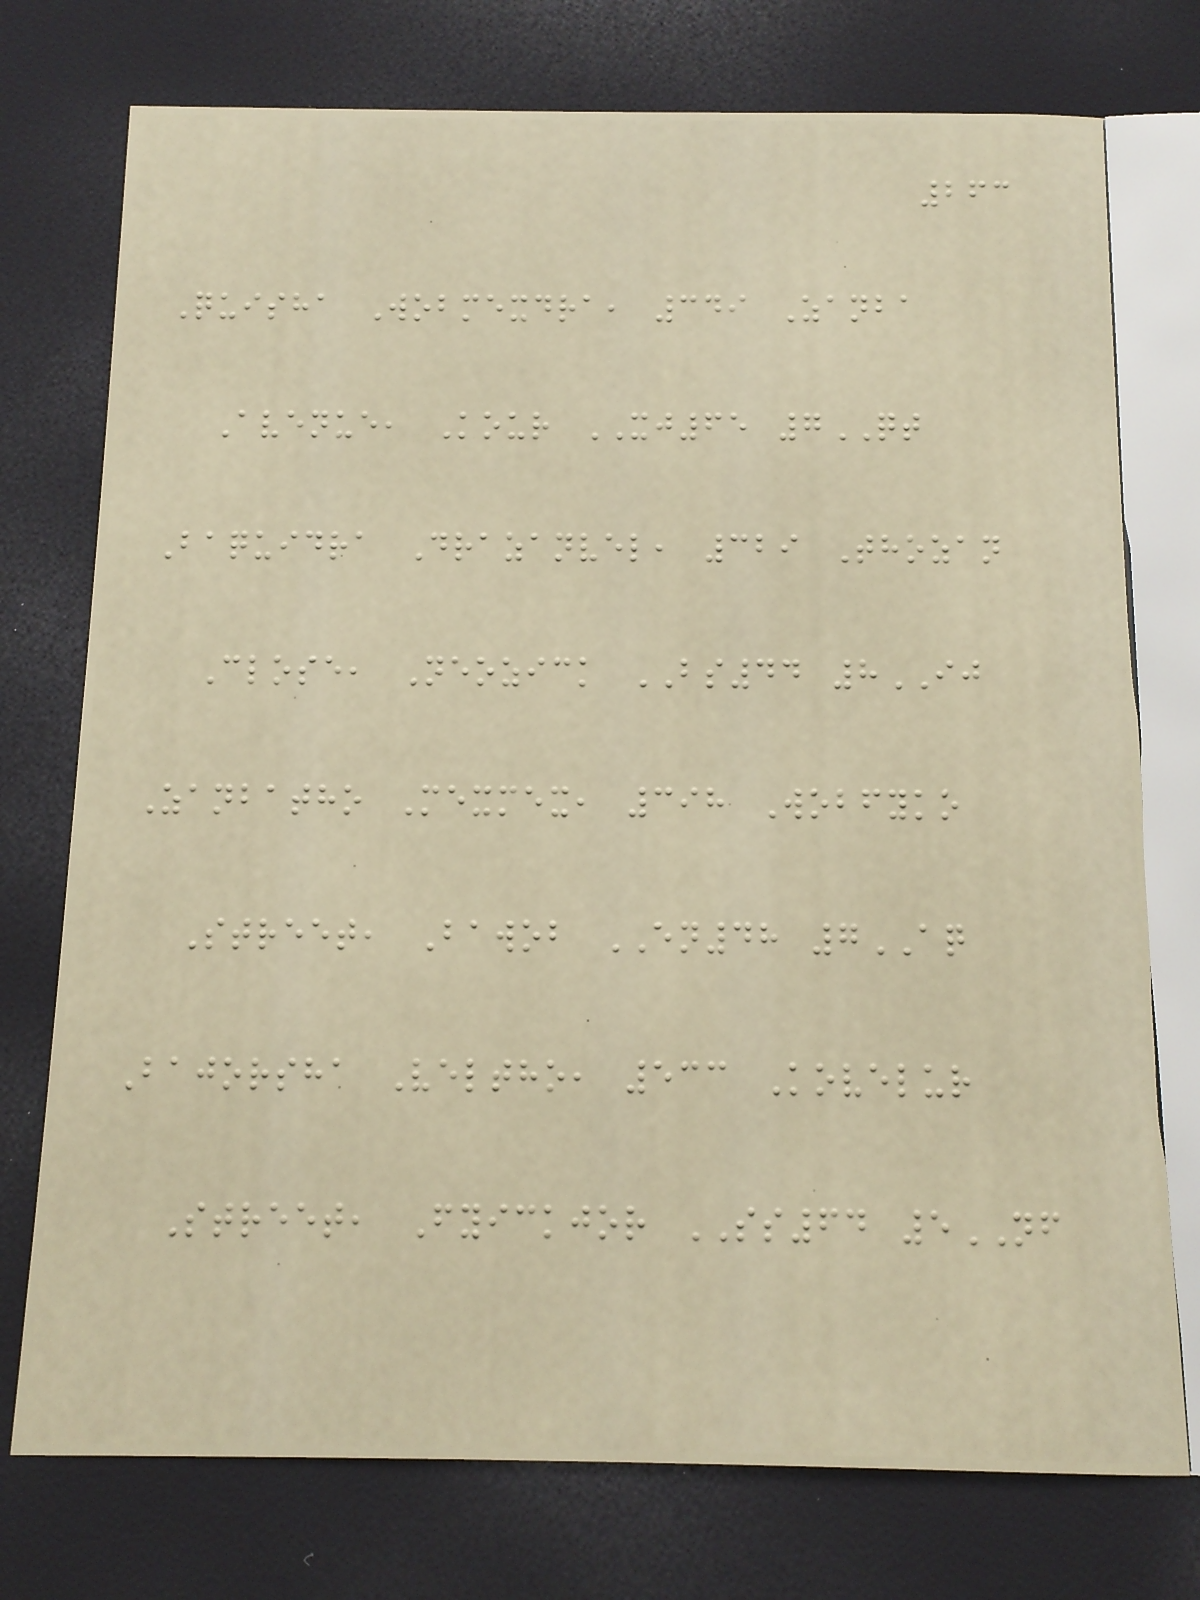263
Quisha Wobmexdra, 349 Zanba
Avenue, Kour XJ65 7QT
Baquidra Drazanvel, 329 Thozan
Close, Neozick BS44 8IJ
Zanbatho Mexmex, 398 Wobfyko
Street, Bawob EN48 7AQ
Bajorsha Veltho, 533 Kovelur
Street, Fyickjor SS64 5NF
